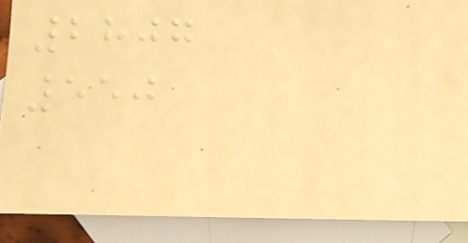2807
550
